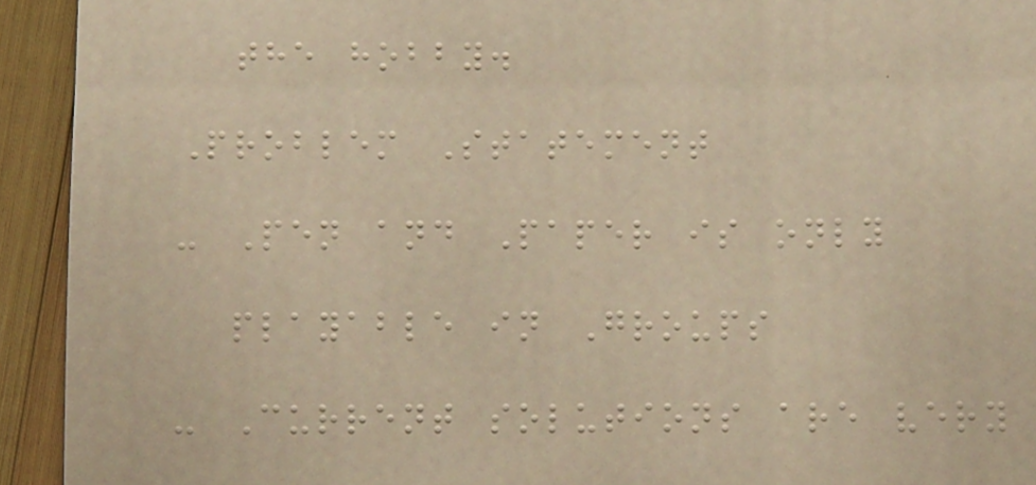the hobby.
Problem Statement
- Pen and Paper is only
playable in Groups
- Current solutions are very
